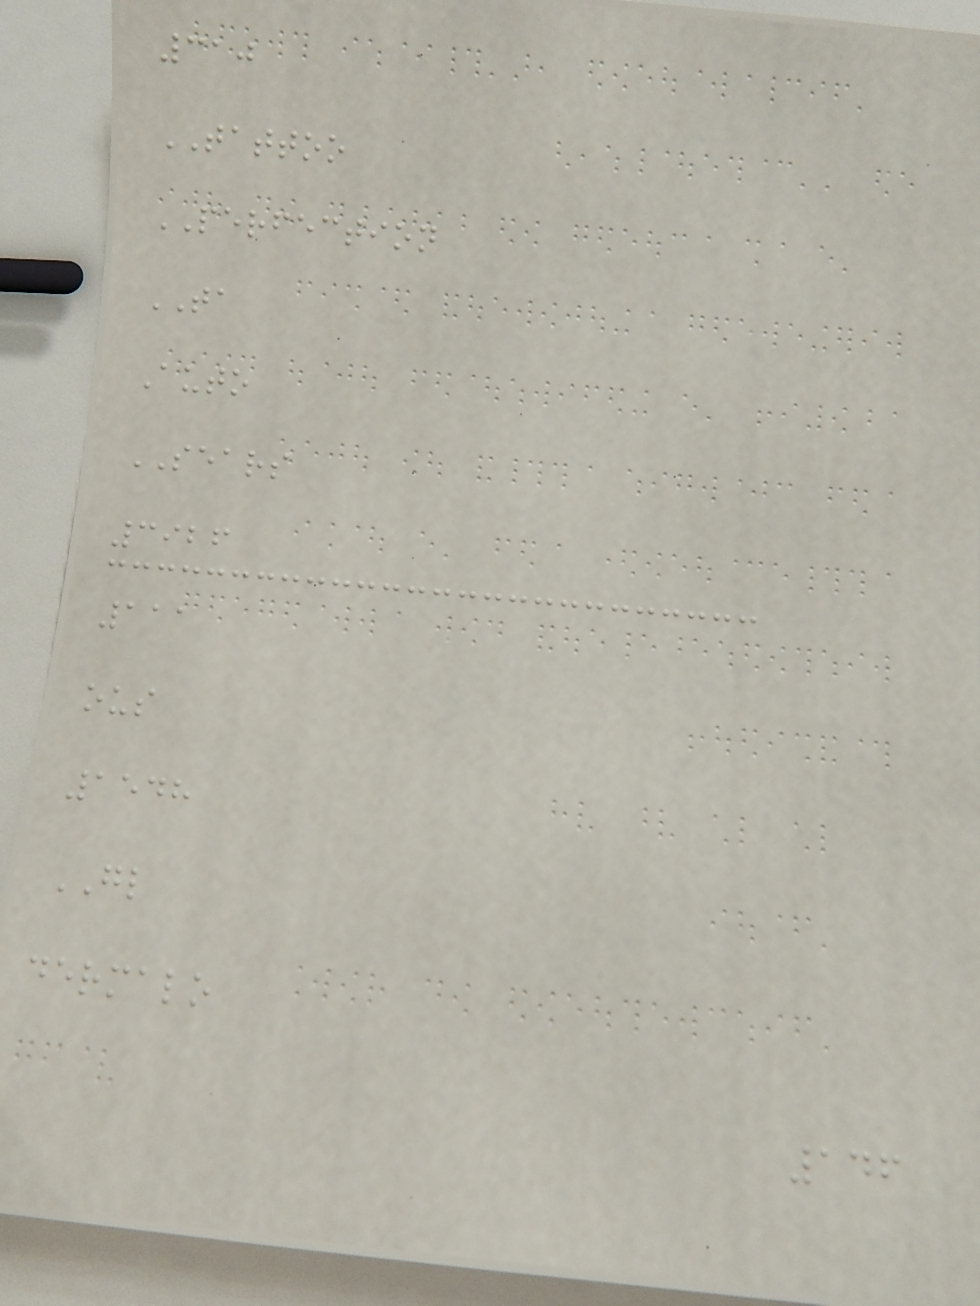310
TATTOO
PERFECTION
TA
Auto
SEARS
3926
111
ous
1548
GL
dermalo
146
